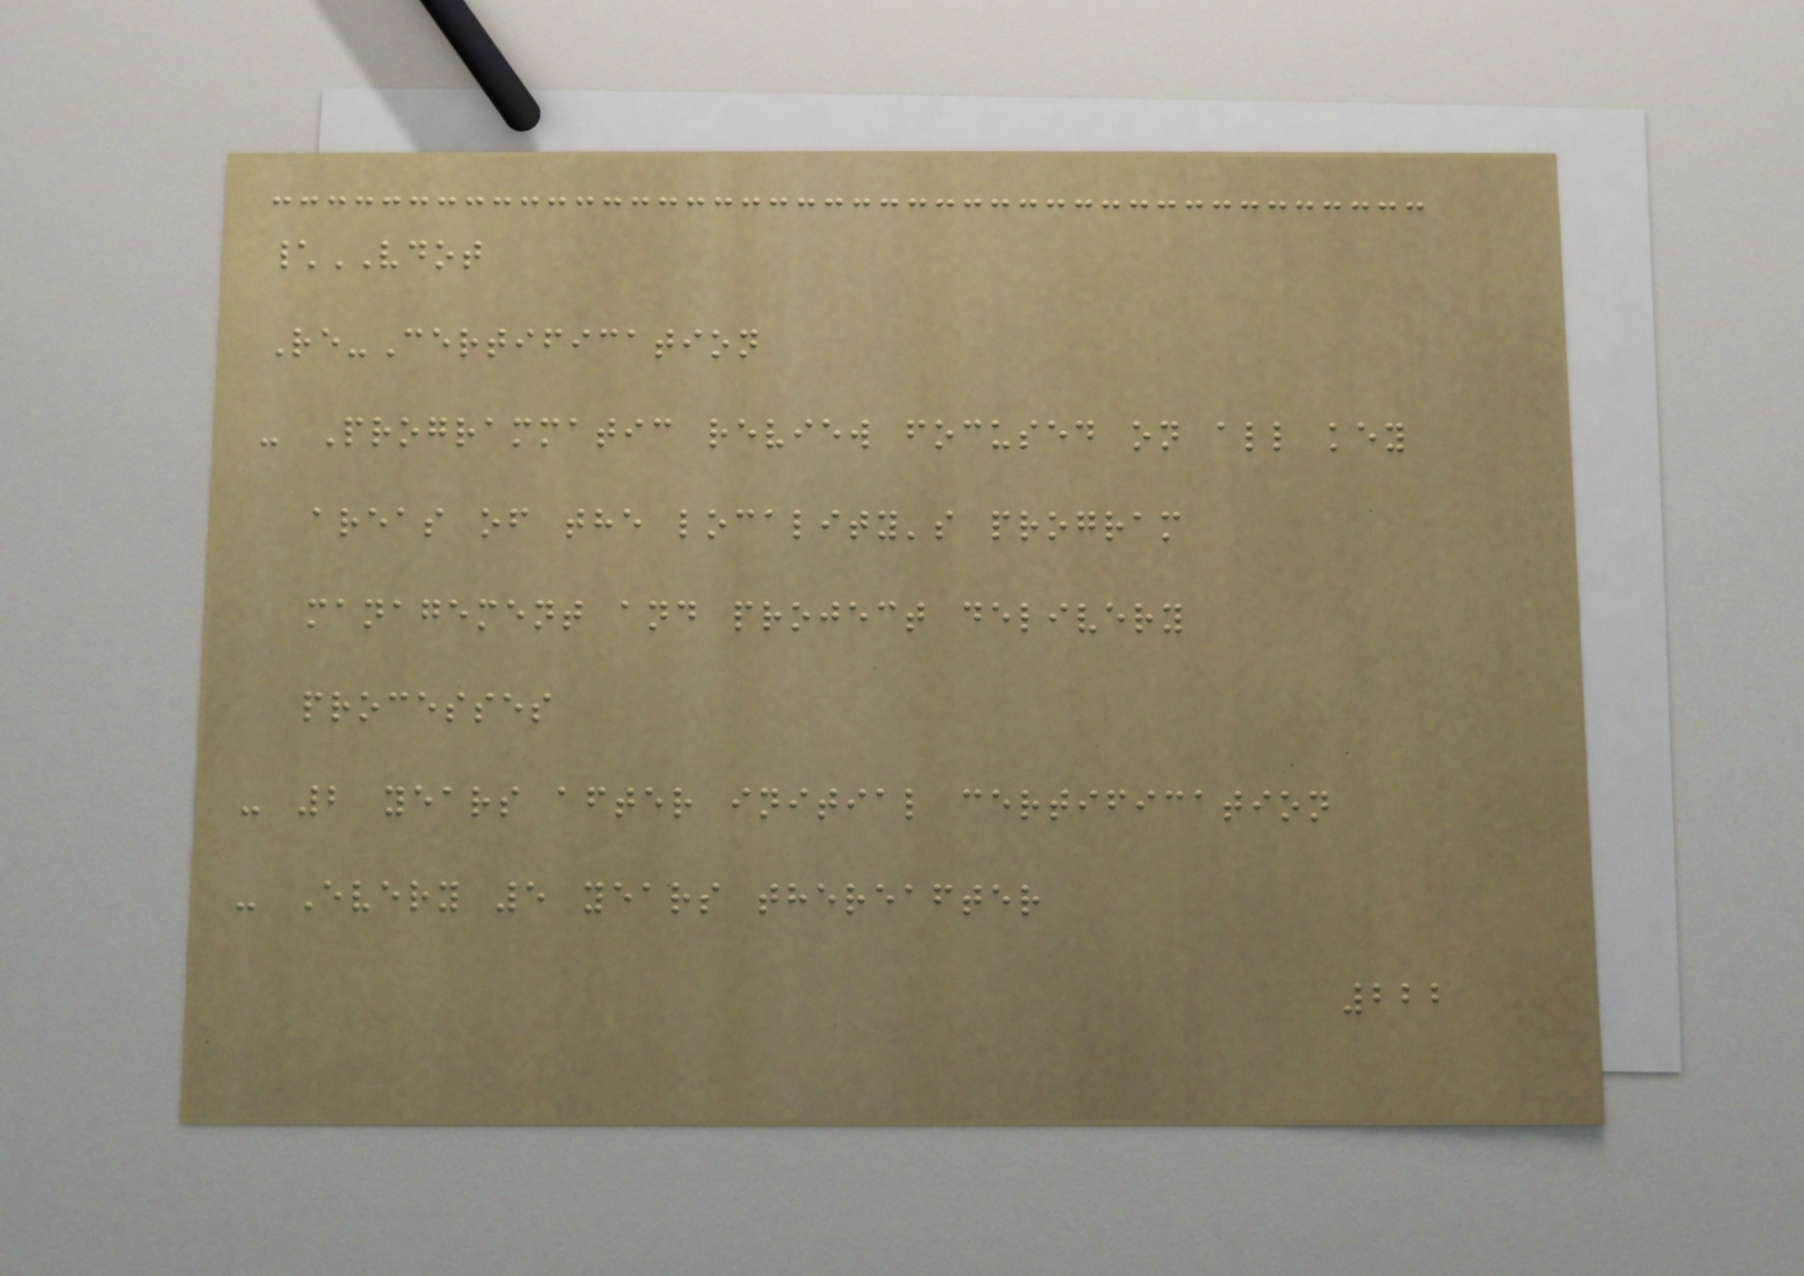\VDOT
Re-Certification
- Programmatic review focused on all key
areas of the locality's program
management and project delivery
processes
- 2 years after initial certification
- Every 5 years thereafter
222
